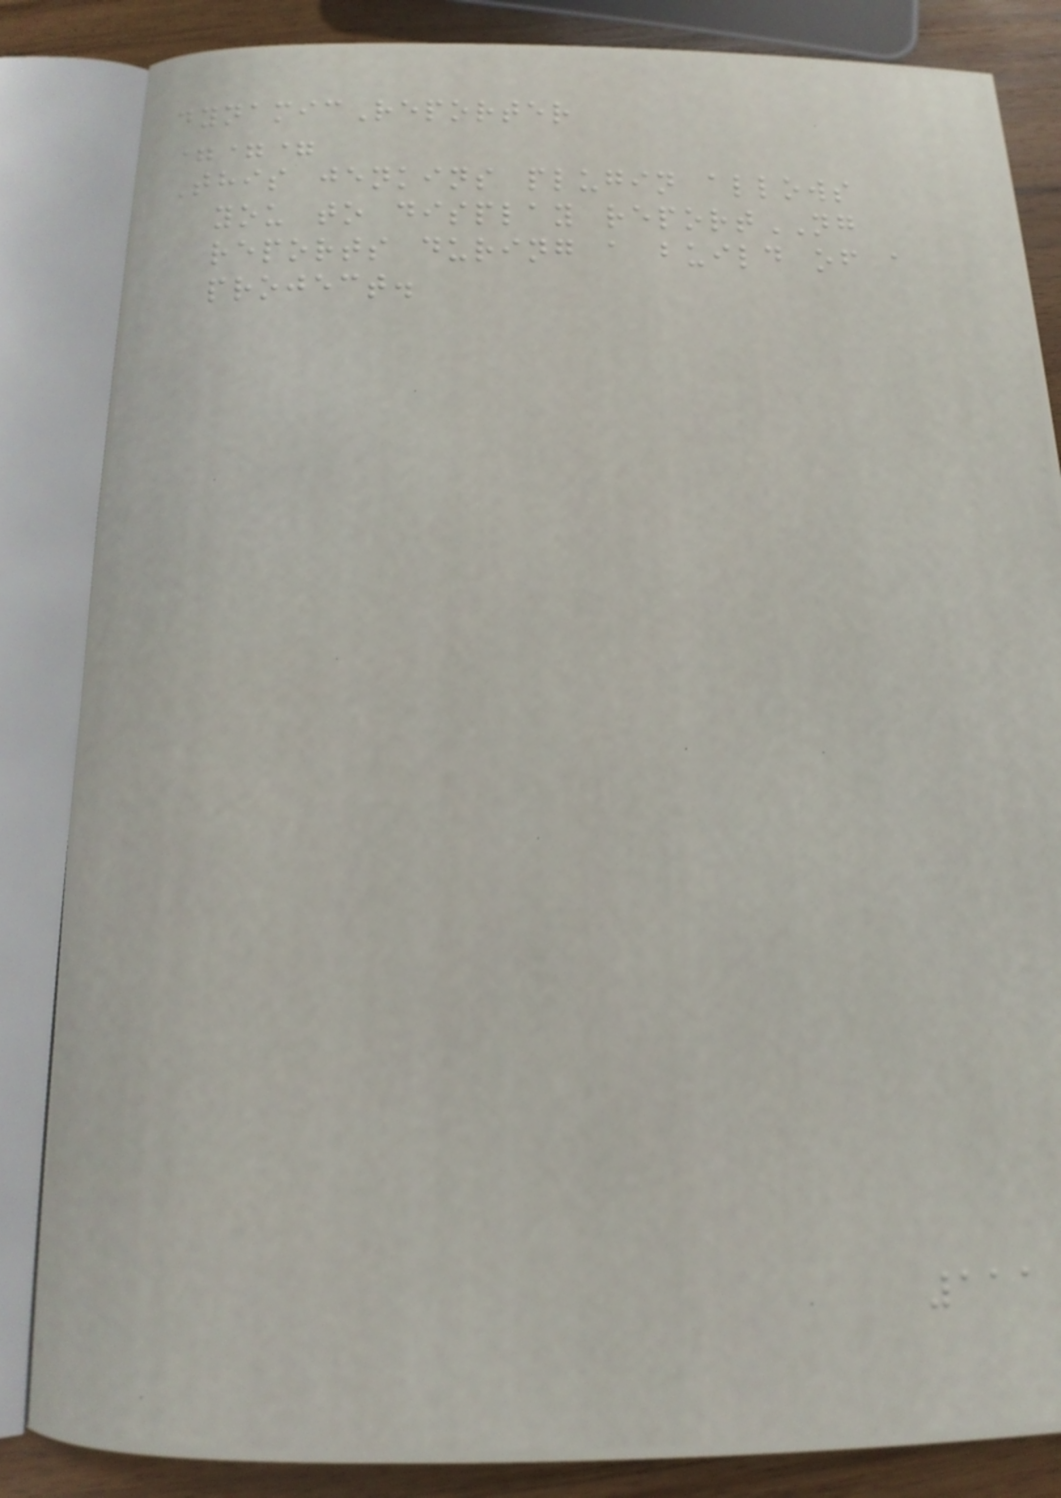dynamicReporter
===
This jenkins plugin allows
you to display reportNG
reports during a build of a
project.
111
